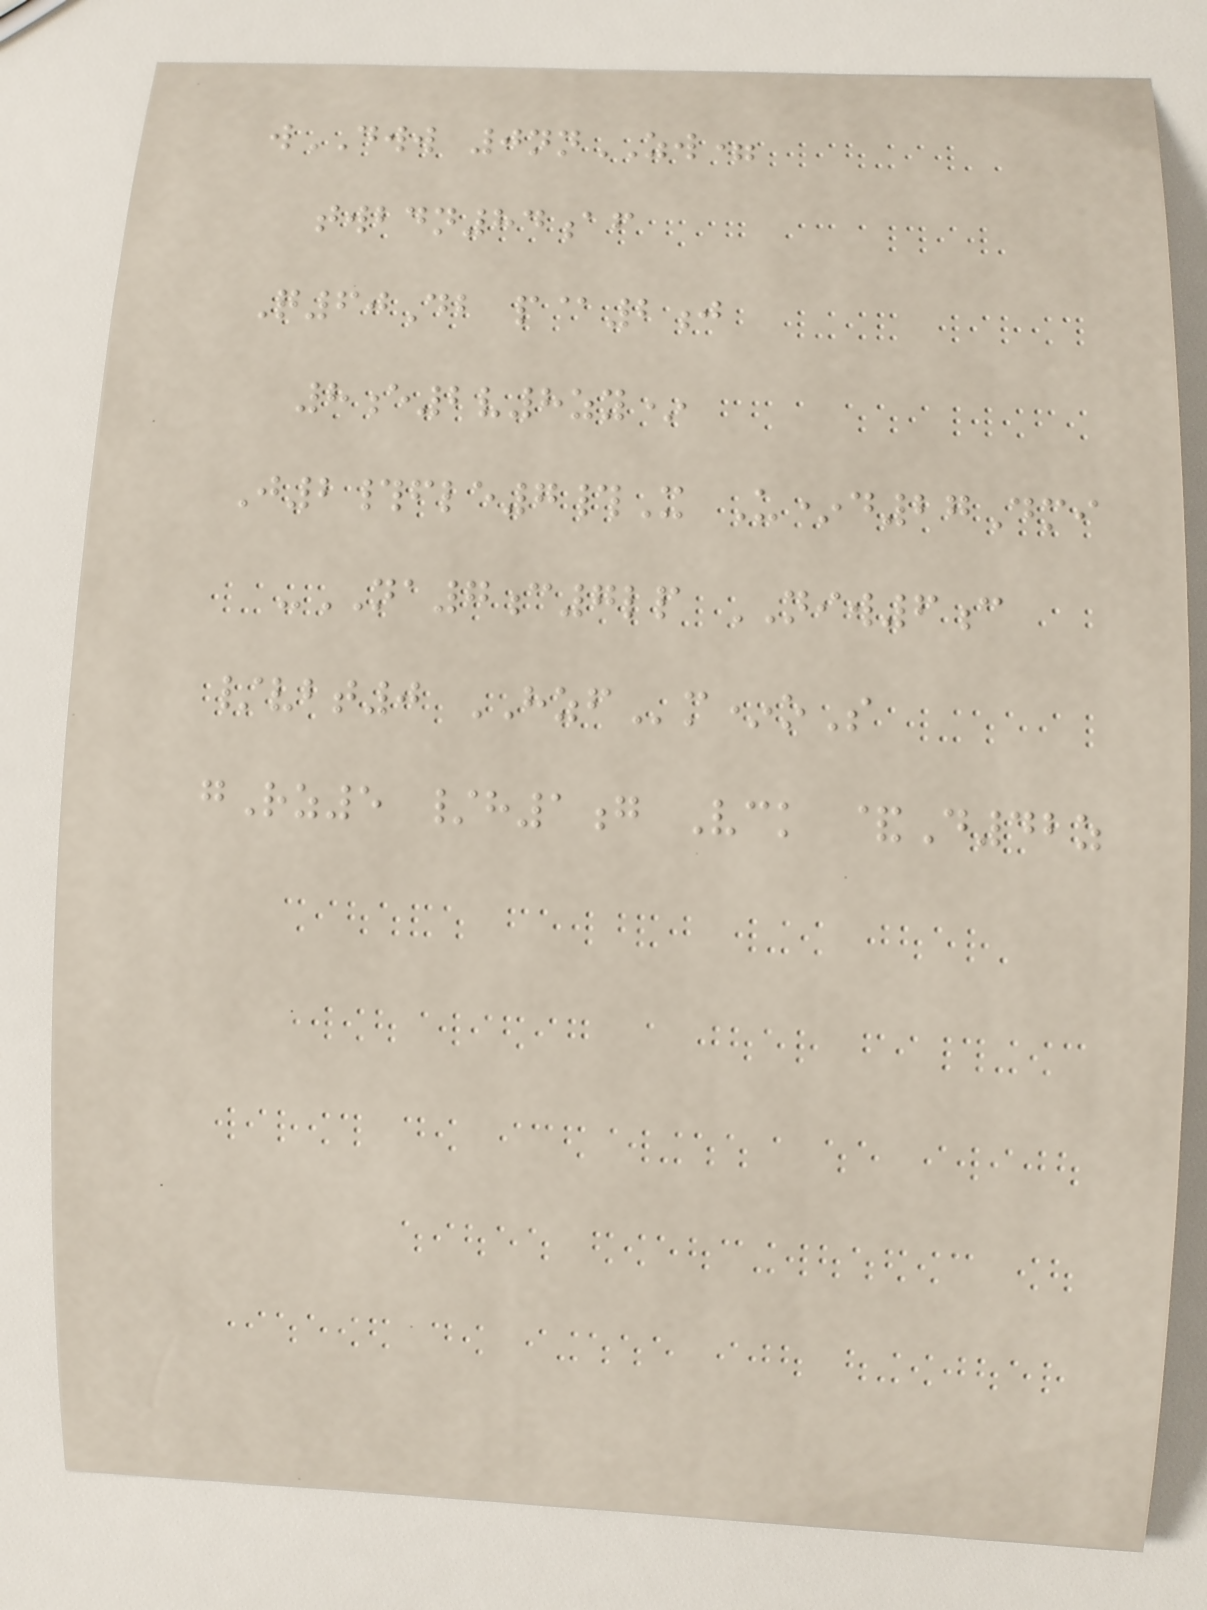wDWW 0nnZW=
twbdn84af
Q60Db p@2j
8e2v8zy*
J2#fle7#X U*d27Dmi
-NA7c7lp NIW6c
/vbt0 HZFm*oS
gRz5 /h1g Vck &D42z
